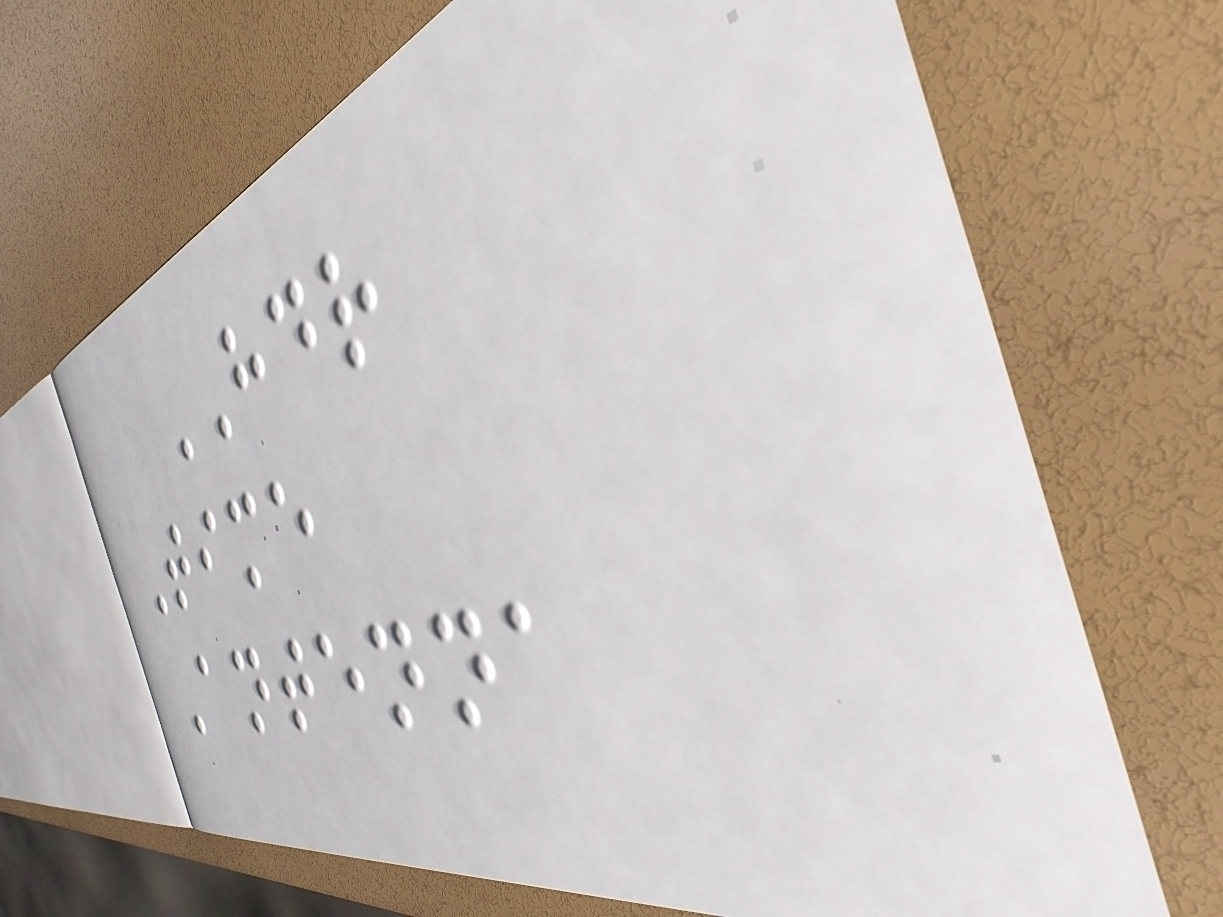HDR
Time
Antenna
